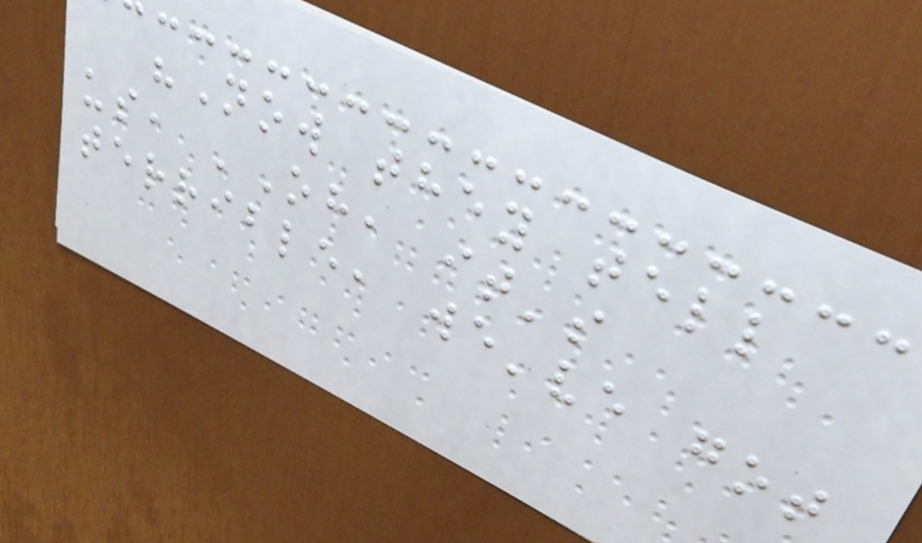"Now they tell
us, 'Oh, it's
terrible, we've got
